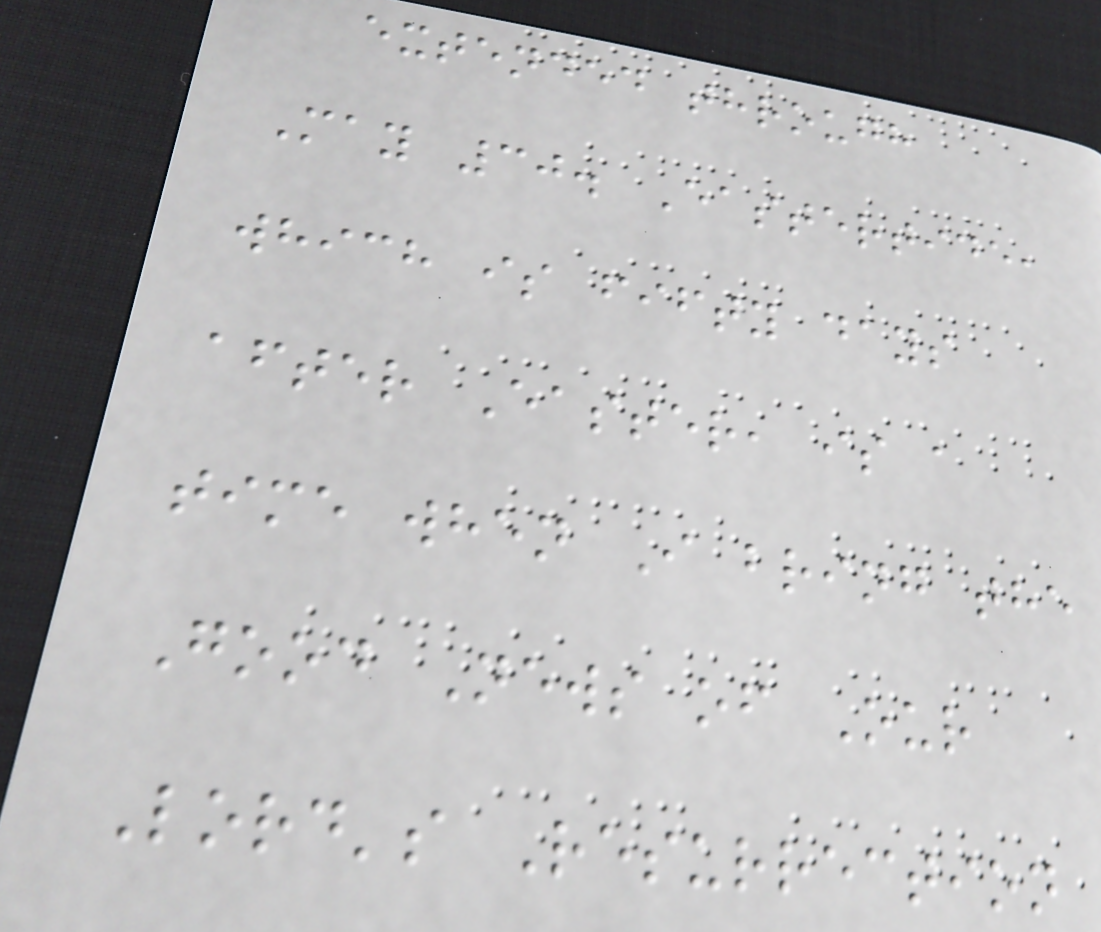extended through
May 30. Eastertide,
which is fifty days
after Easter, is a
time when I bring the
Good News of Our
Lord's Resurrection
